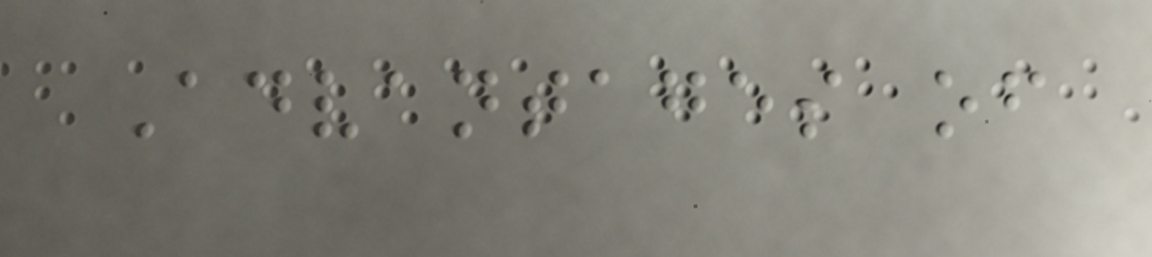Advantages of
